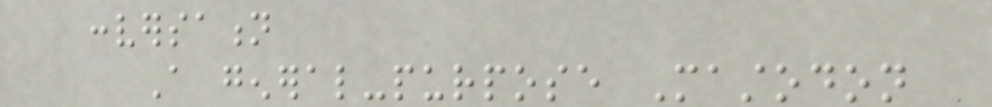conversation
A general-purpose Mastodon
